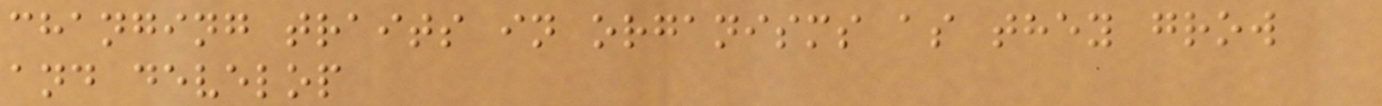changing traits in organisms as they grow
and develop
